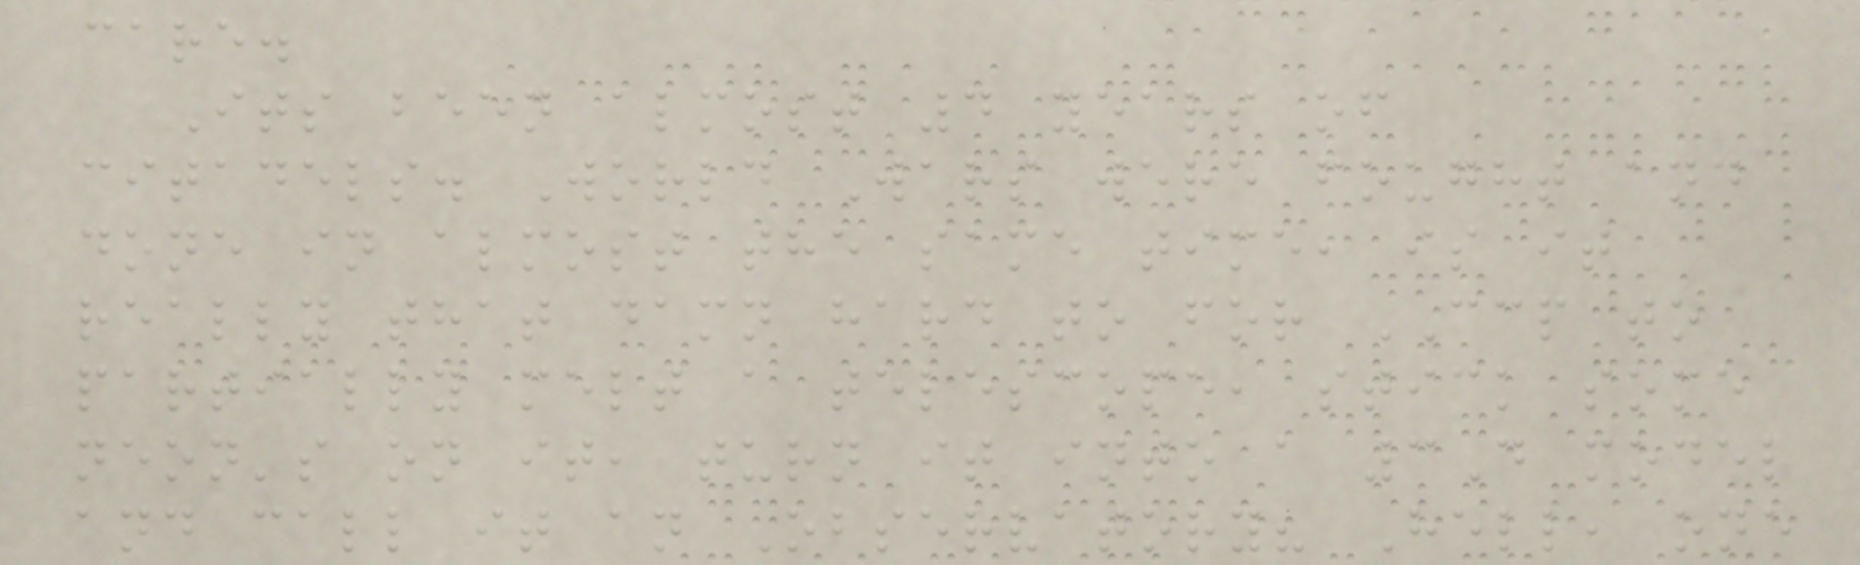care.
Its been almost 4 years of
citadels. World Wars were fought and
done in almost the same time, is it
really that damn hard to for CCP to
partially melt a telescope, stick some
neon's on it, turn it into a 3D model
and call it an Observatory? Hell, one
